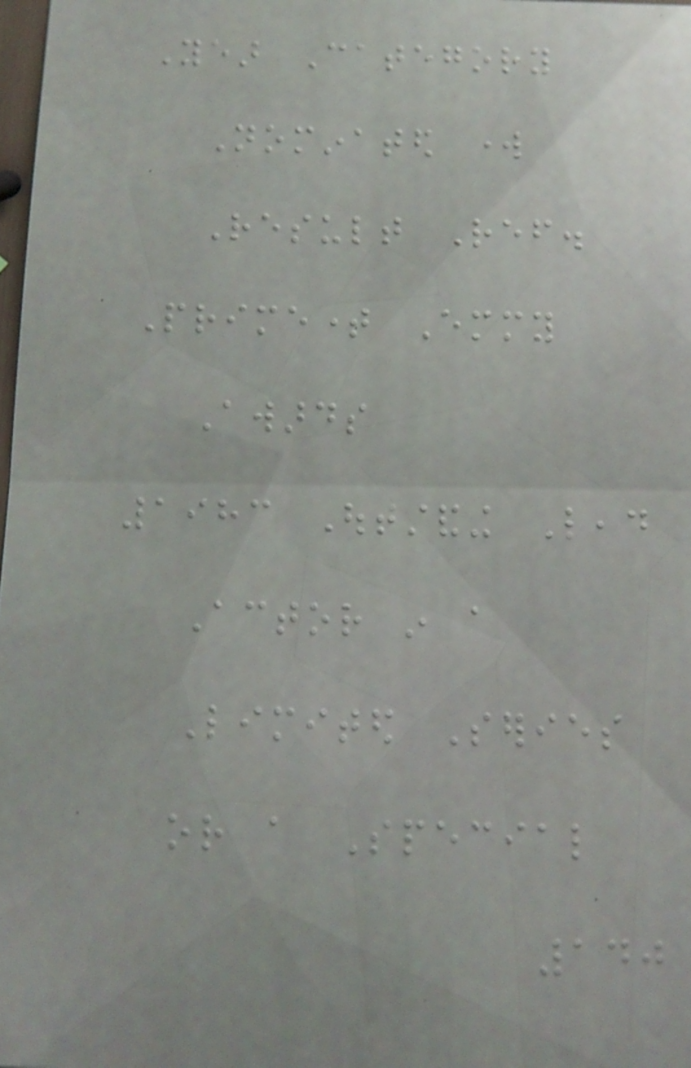Year Category
Nominated work
Result Ref.
Primetime Emmy
Awards
1983 Outstanding Lead
Actor in a
Limited Series
or a Special
140
